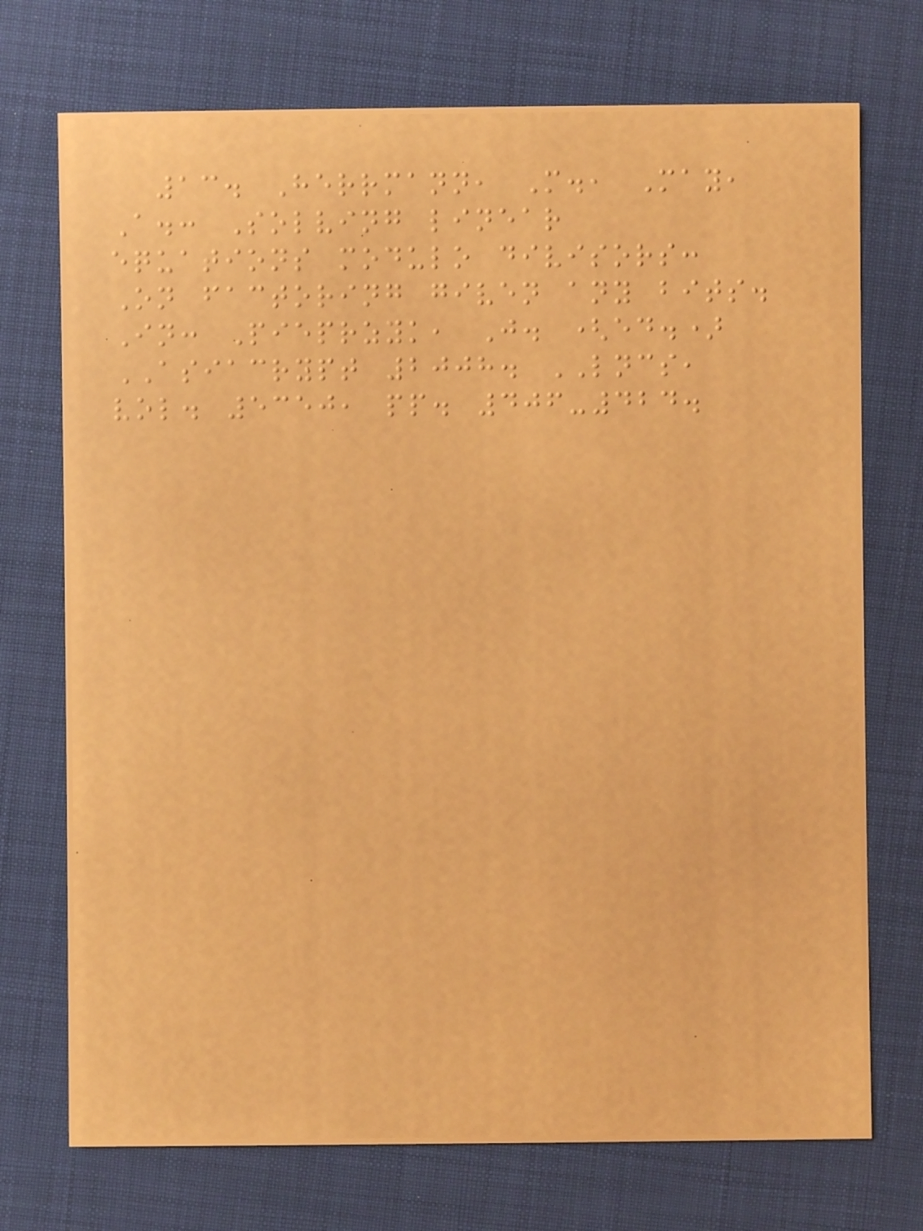13. Herrmann, M., May,
A.: Solving linear
equations modulo divisors:
On factoring given any bits.
In: Pieprzyk, J. (ed.)
ASIACRYPT 2008. LNCS,
vol. 5350, pp. 406-424.
